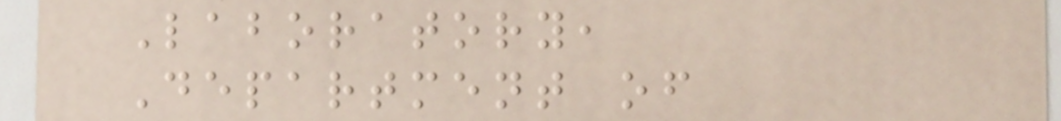Laboratory,
Department of
